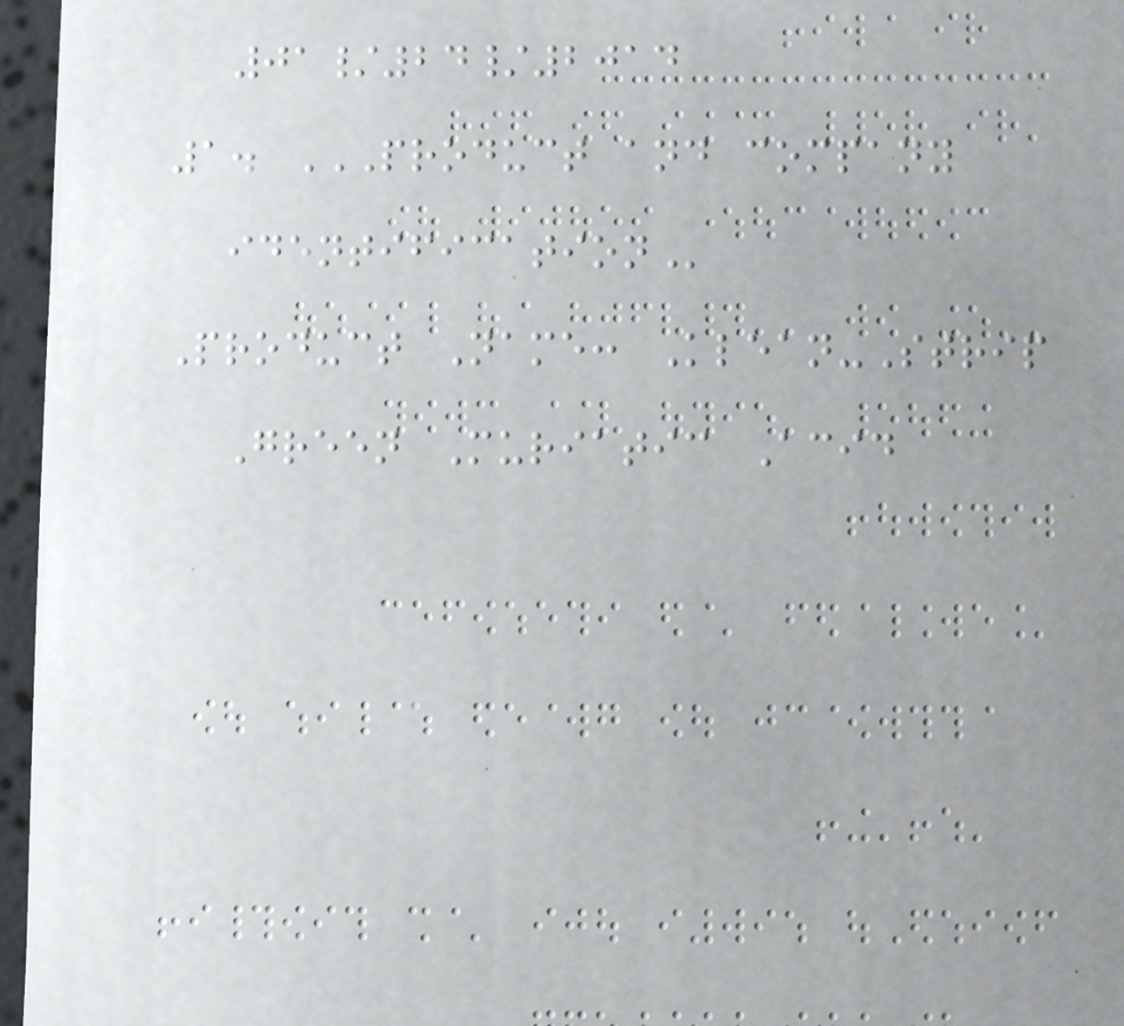01/24/2014
1. PRODUCT AND COMPANY
IDENTIFICATION
Product Name: Klean-Strip
Green Muriatic Acid
